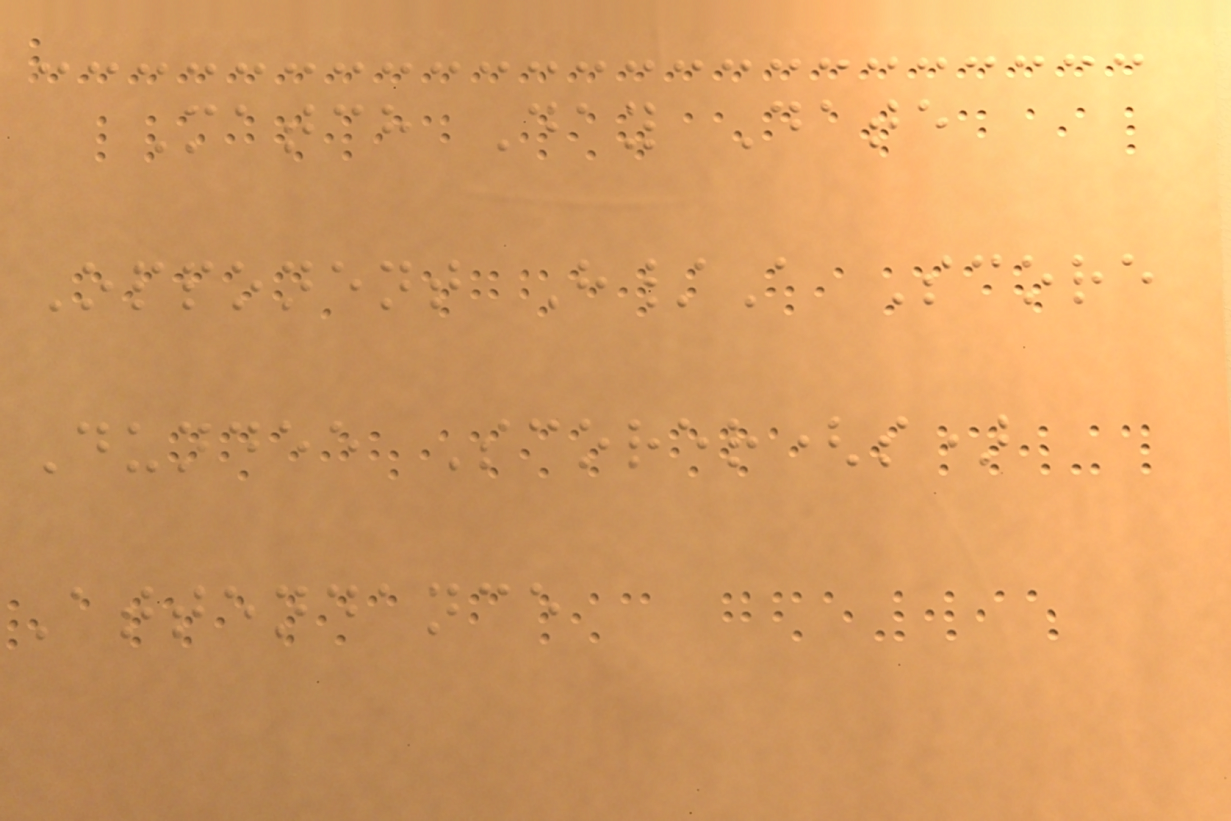Match Day Date
Opponent H/A Score
Dundee Scorer(s)
Attendance
